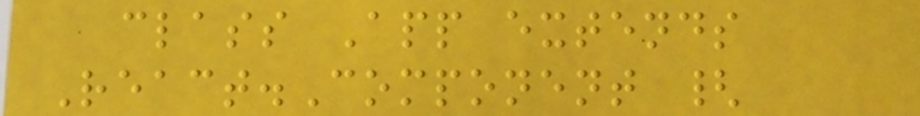class App extends
React.Component {
